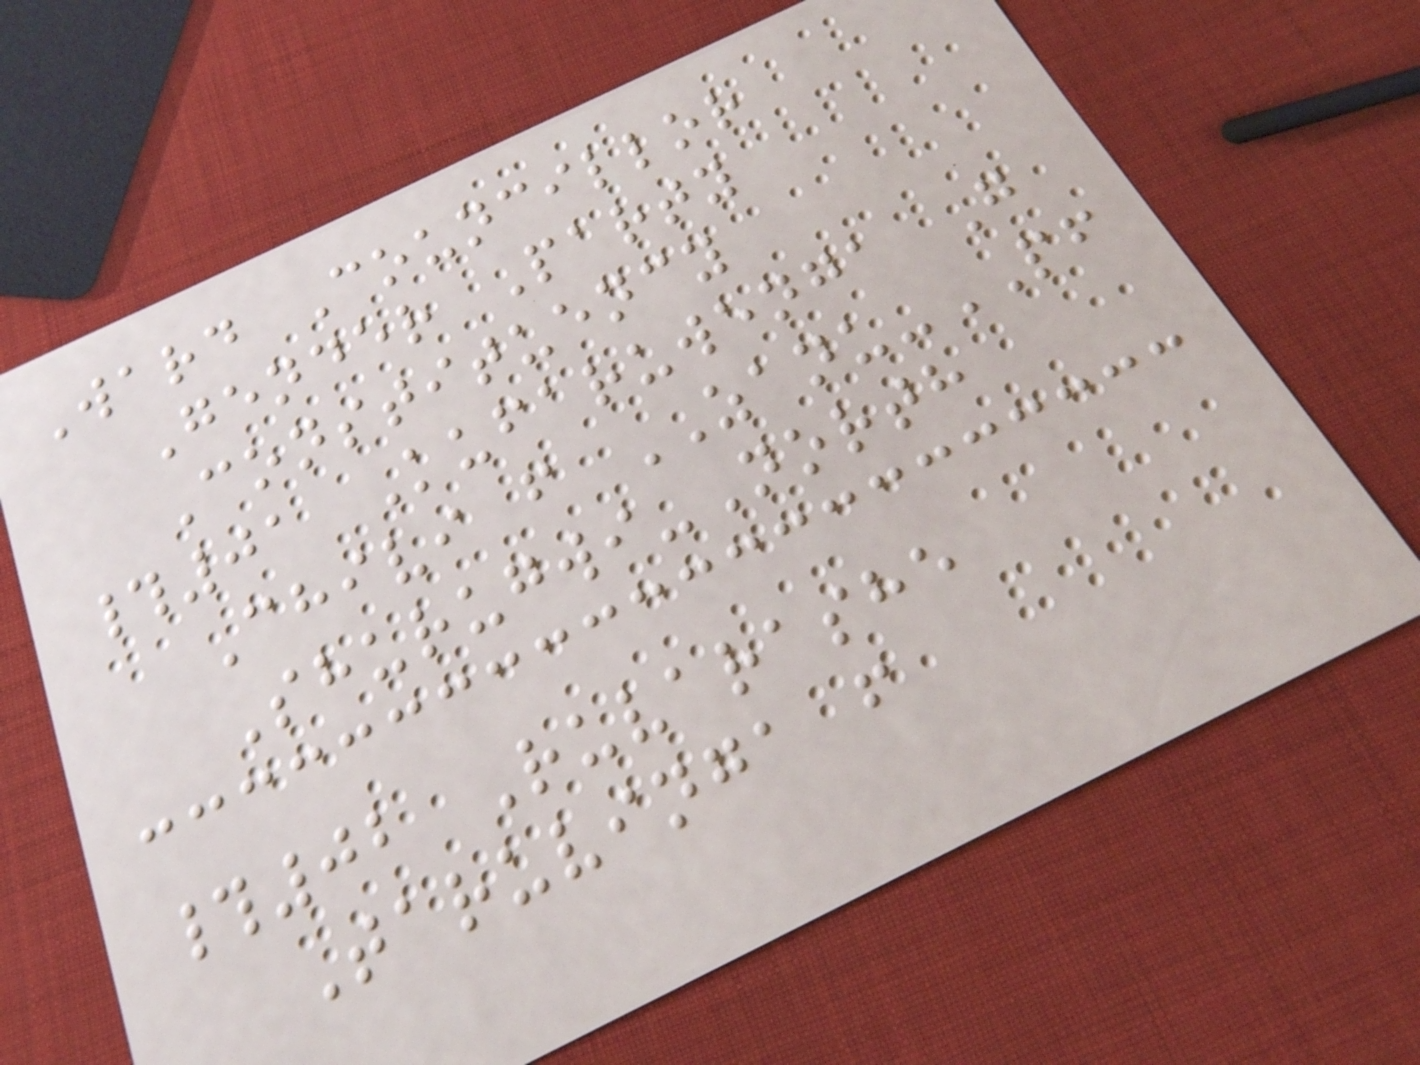Ward Councillor
Gender Party
Constituency
#01 Kufaruwenga G
Chivi f ZANU-PF
Shurugwi-North
#02 Ruvarashe
Taruvinga f
